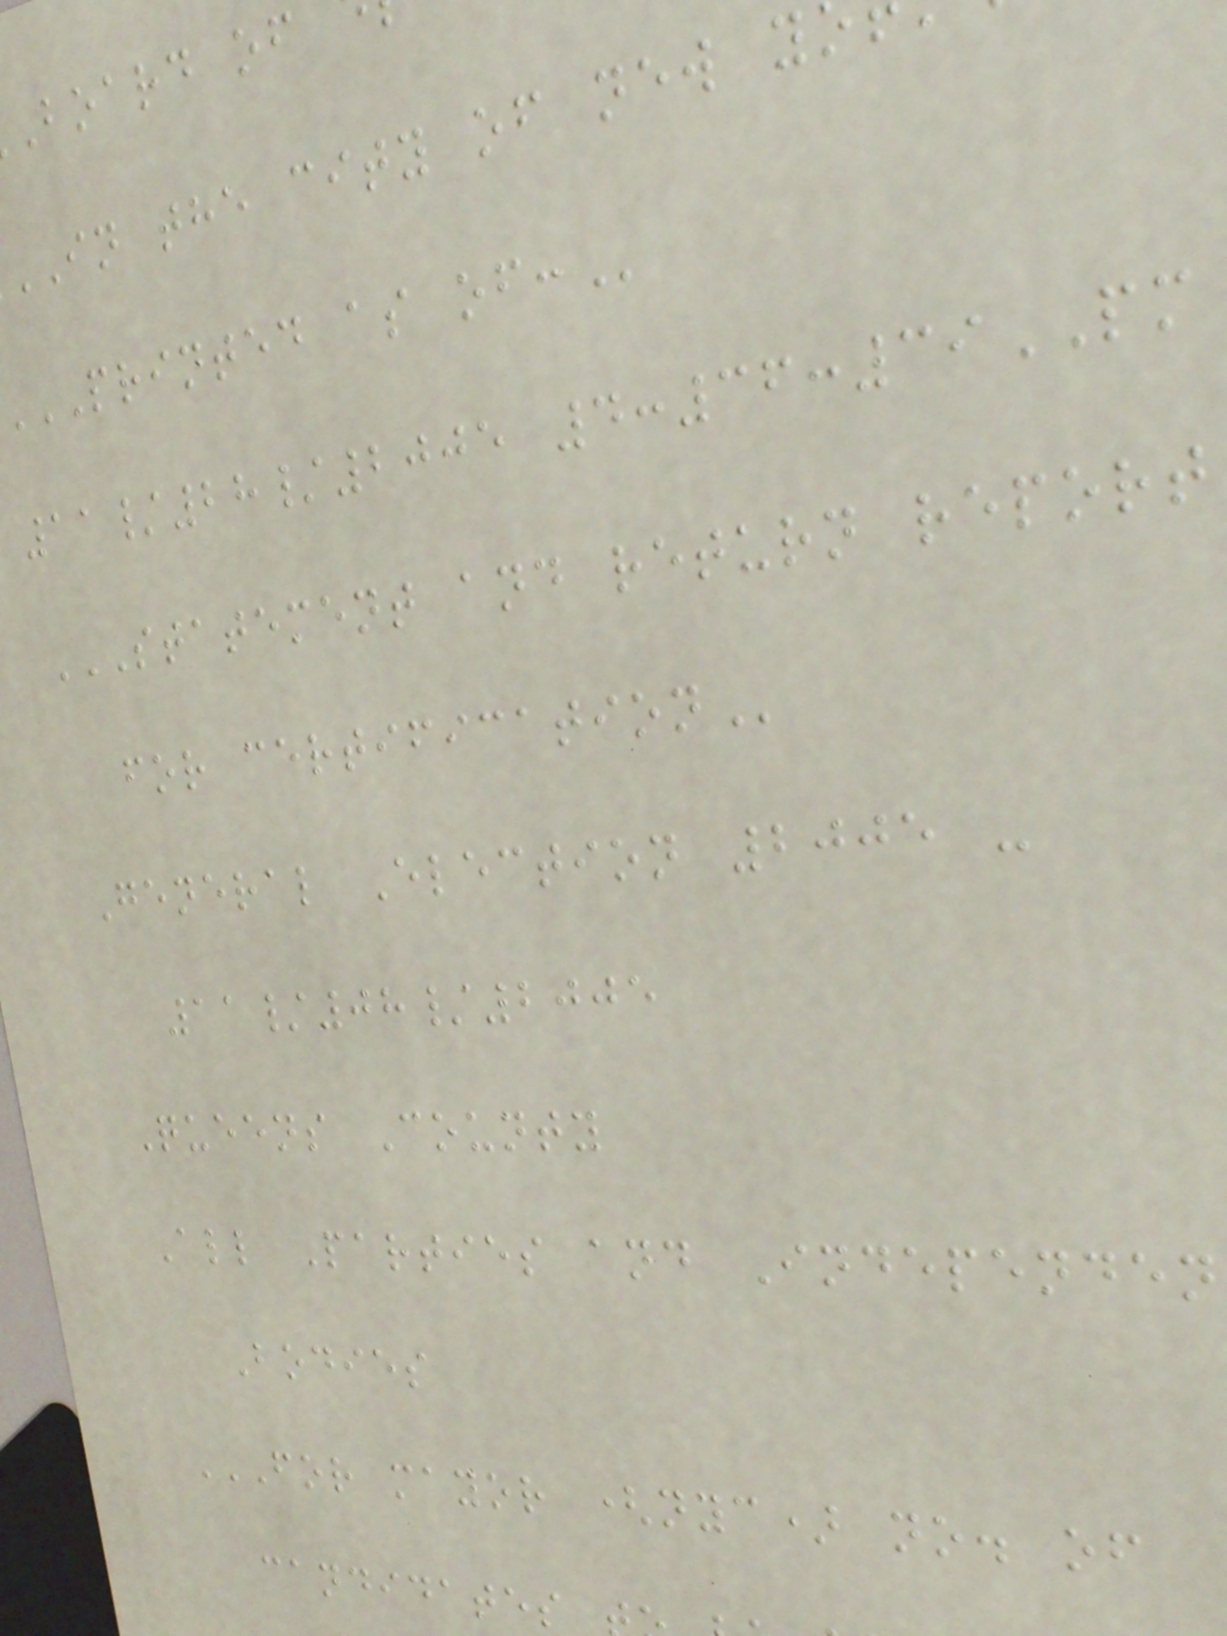board of
IN the city of new
PRINTED as
11/28/2005 4:36:39PM
STATEMENT AND RETURN REPORT
General Election 2005 -
11/08/2005
Queens County
All Parties and Independen
Bodies
FOR MAYOR (NYC) NO. OF
candidates
